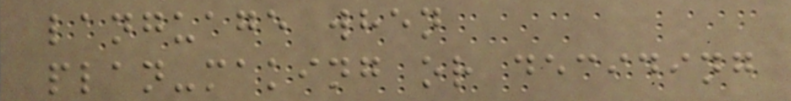language when
plan-making or deciding
